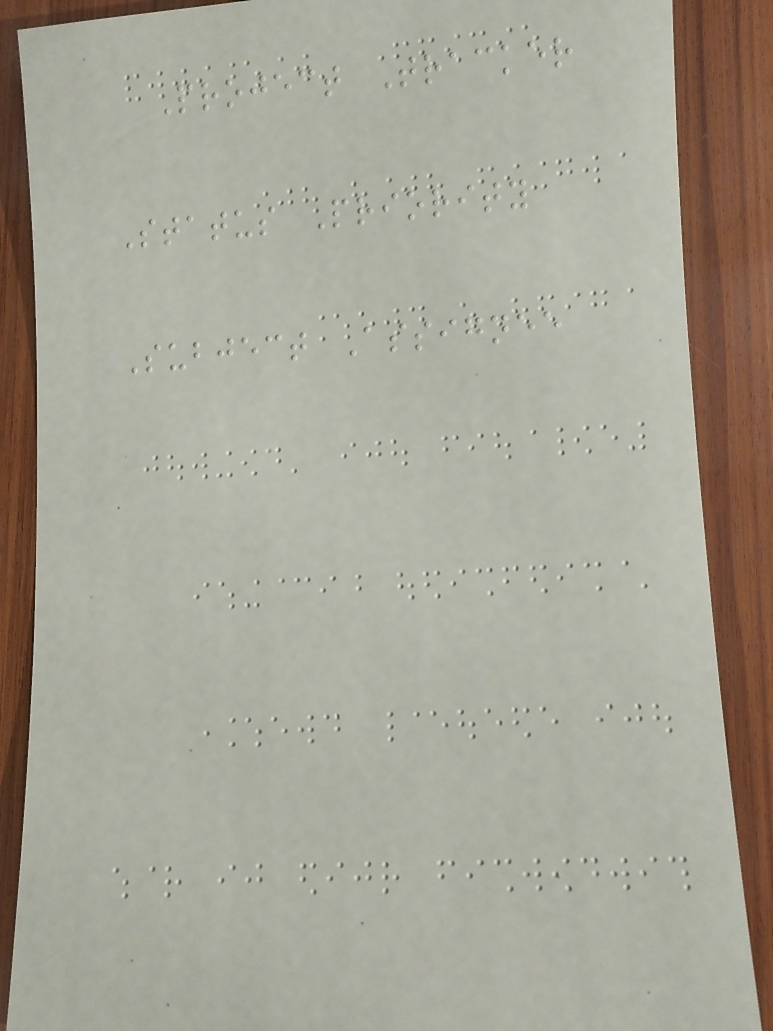Project Tracker
Status Priority
Subject Assignee
